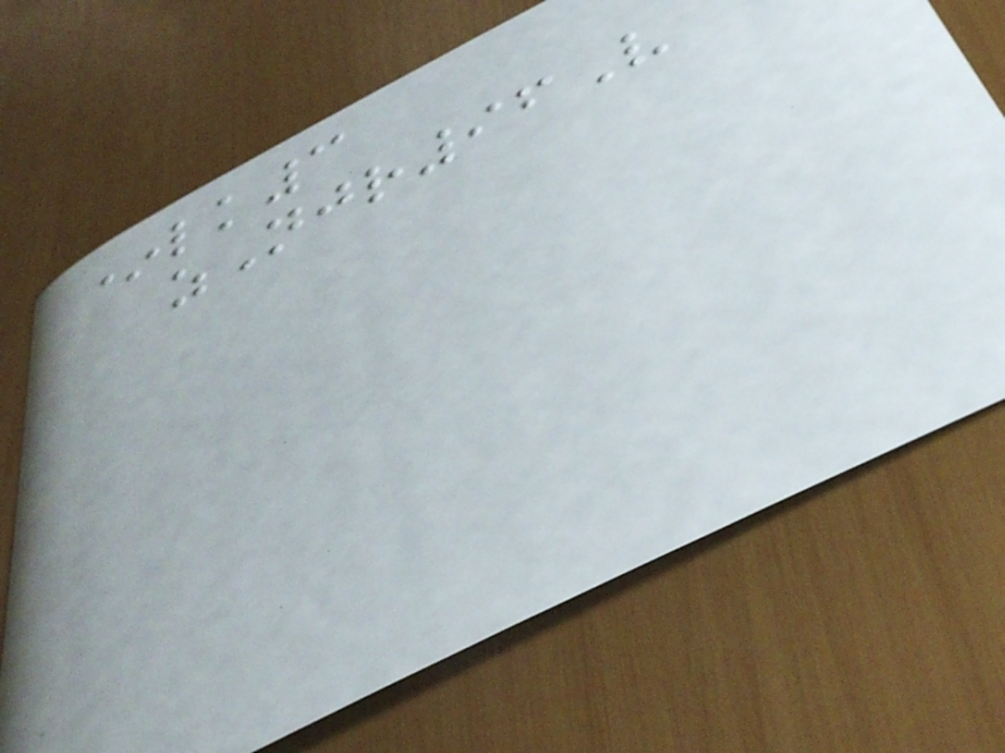*lk3
zNjr96V
